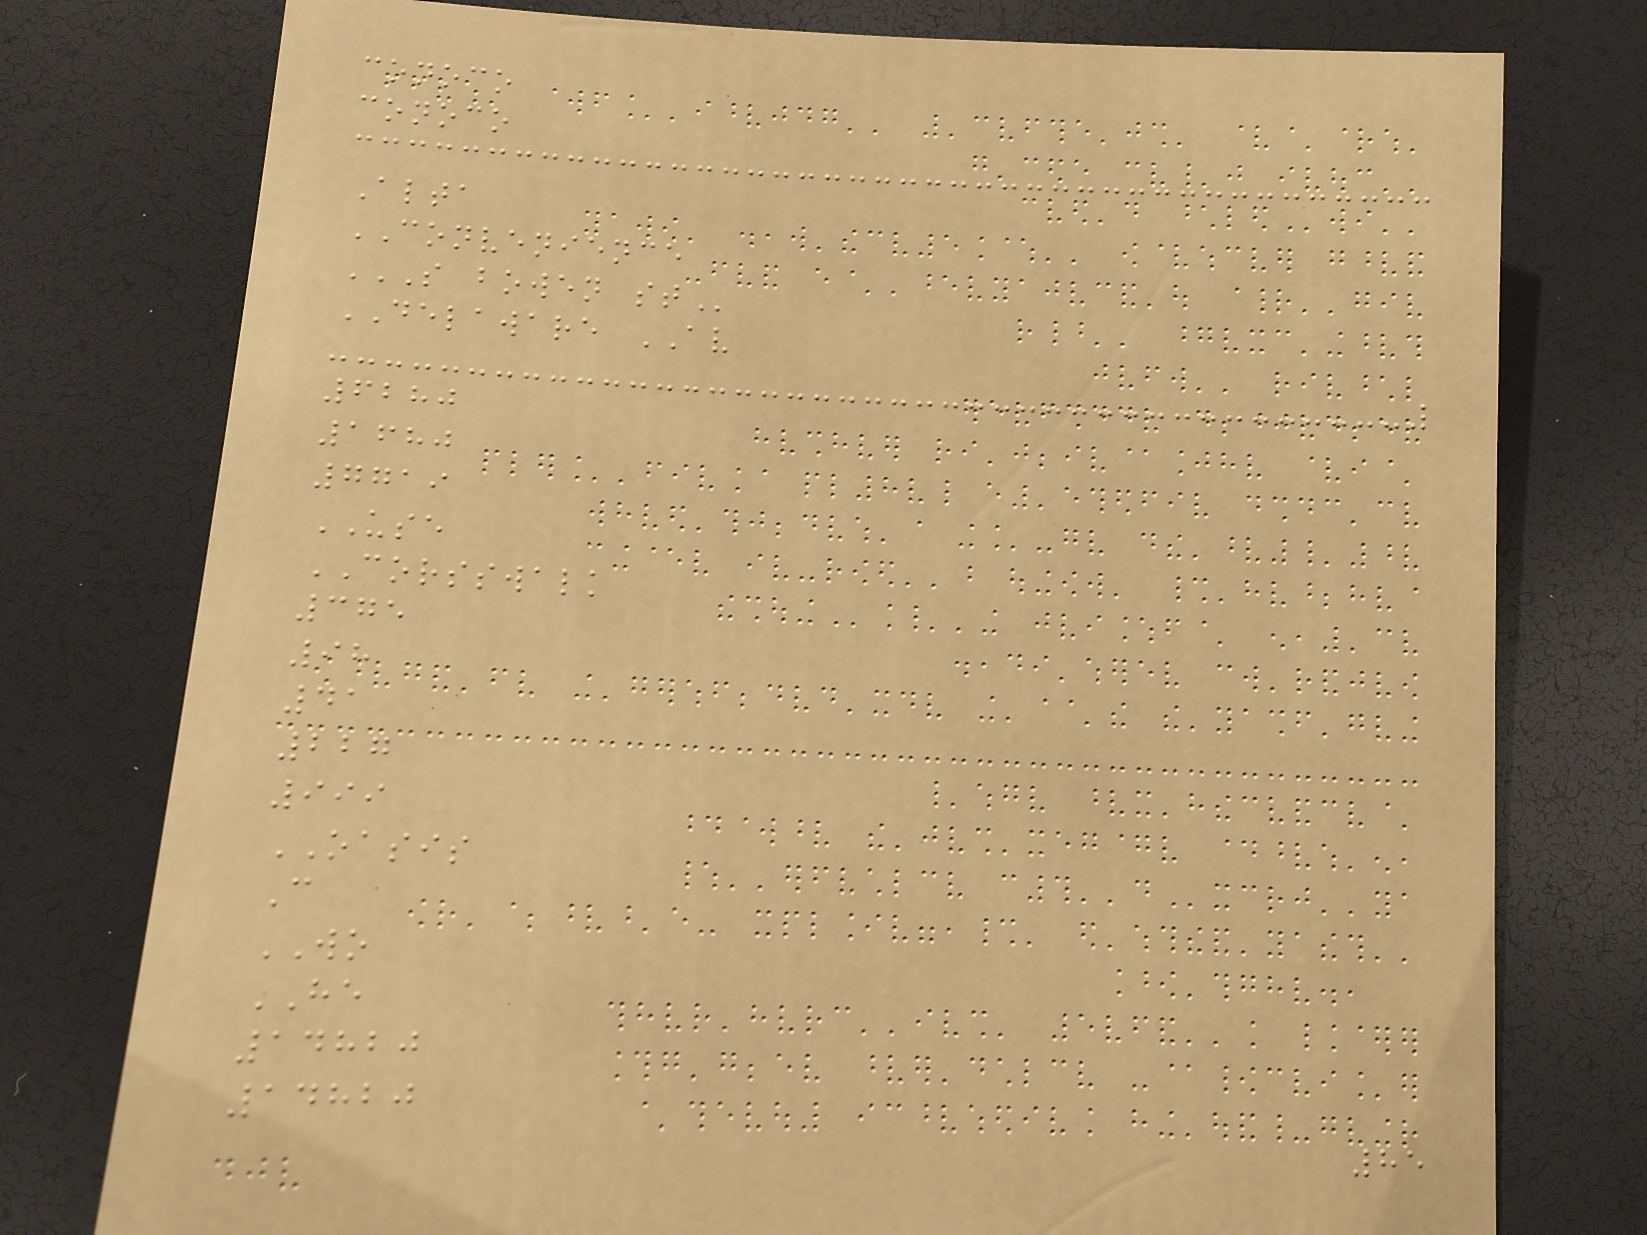conoco
conoco
Alta
CONVENIENCE
S BOWEN ST
DELAWARE AV
6280
1680
7719
USE
CORSSWALK
375
98
41
227
999
OASIS
C
WO
HE
14820
14820
85
